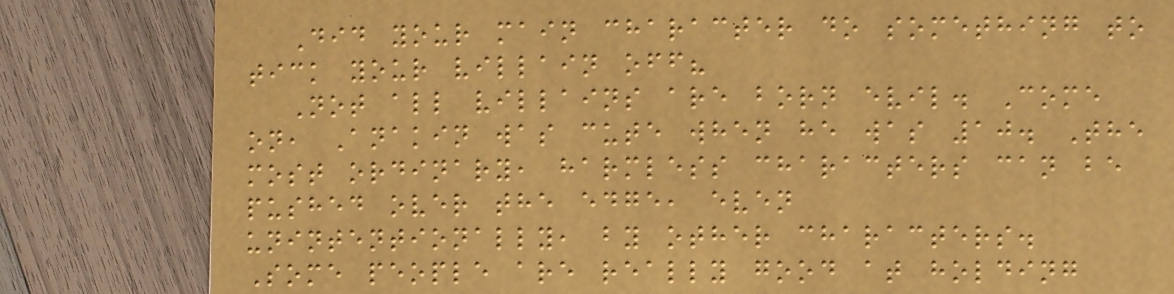Did your main character do something to
tick your villain off?
Not all villains are born evil. Come
on, Anakin was cute when he was 10. The
most ordinary, harmless characters can be
pushed over the edge, even
unintentionally, by other characters.
Some people are really good at holding
